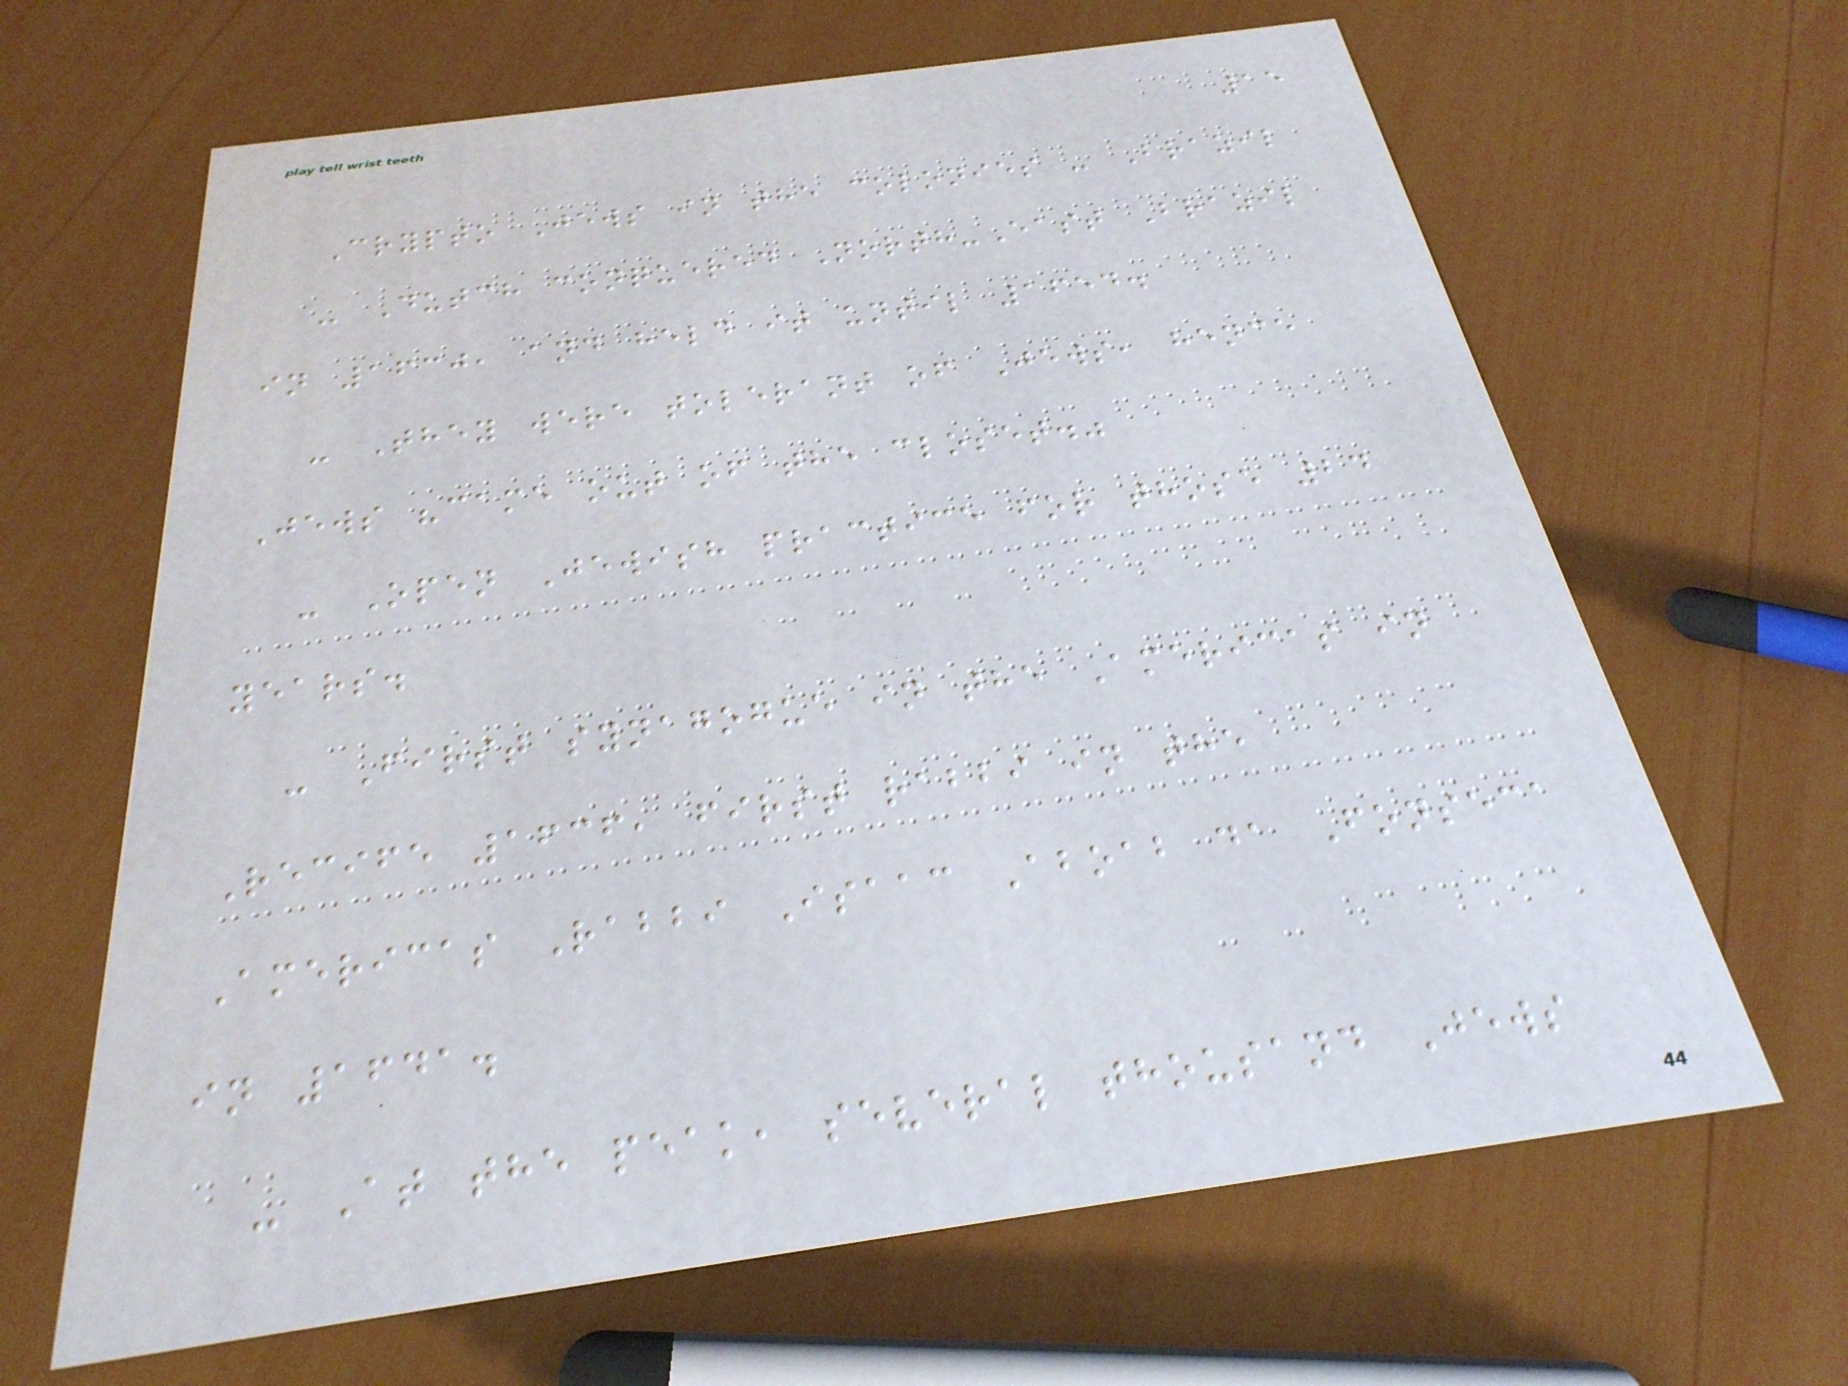15
Crypto Jews in the colonies - Brazil
- Dutch conquered North-East Brazil
in 1630, and held it until 1654.
- They were tolerant of Jews, hence
Jews "came out of the closet."
- Open Jewish practice for those 24
years.
- First synagogue in the Americas in
Recife 1636, first rabbi in the
Americas Rabbi Isaac Aboab da Fonseca
in 1641.
- At the peak, several thousand Jews
